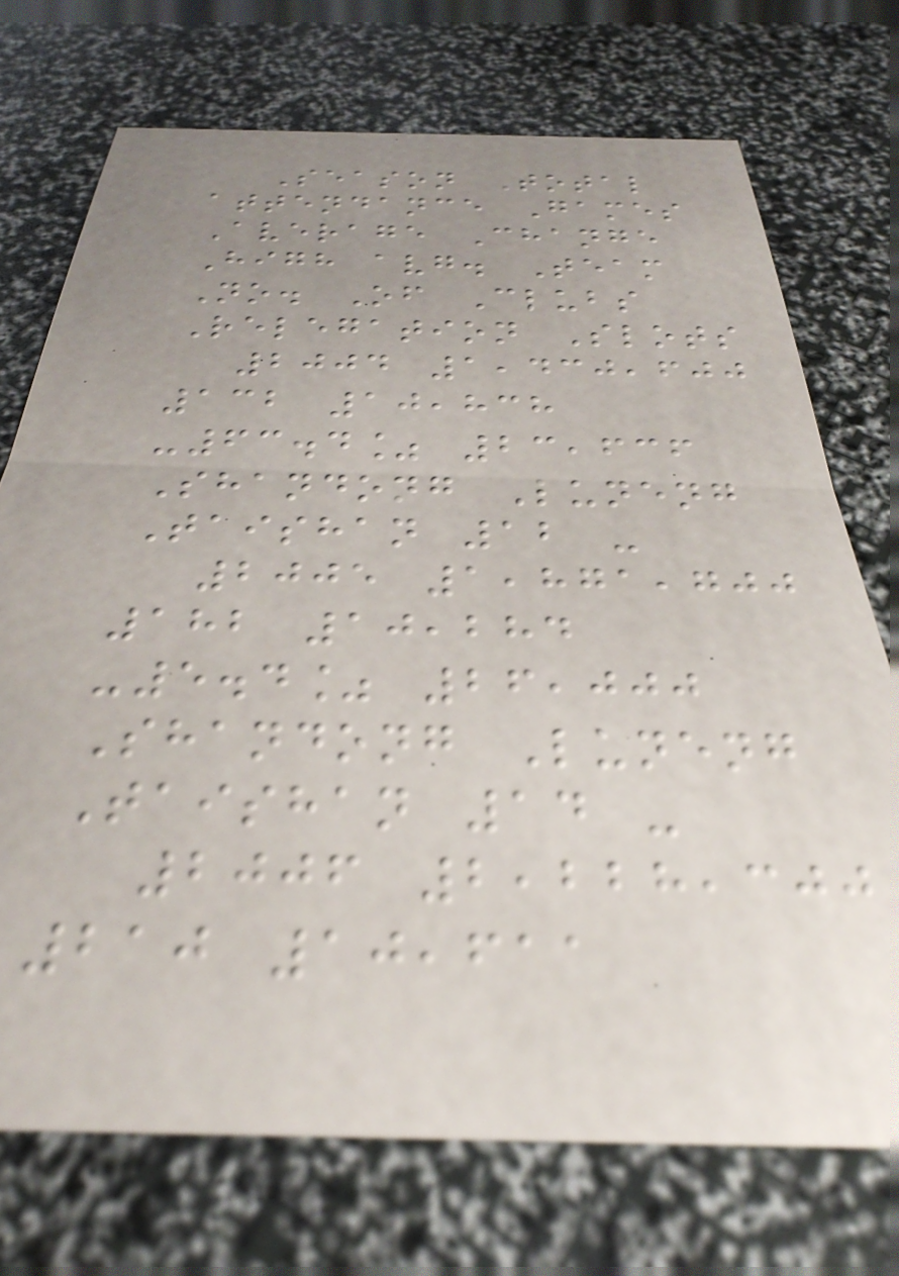Season Total
attendance Games
Average Change
High avg. Team
No. Of Clubs
Relegation Slots
2004 1,430,600
132 10,838
-63.4% 23,636
Shandong Luneng
Taishan 12 -
2005 1,871,700
182 10,284
-5.4% 26,000
Shandong Luneng
Taishan 14 -
2006 2,228,300
210 10,611
